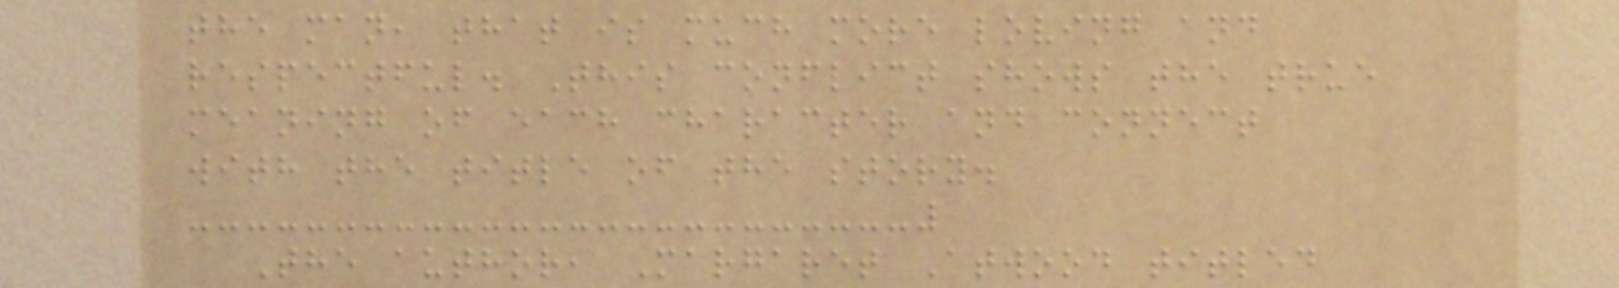the man, that is much more loving and
respectful. This conflict shows the true
meaning of each character and connect
with the title of the story.
The author, Margaret Atwood titled
